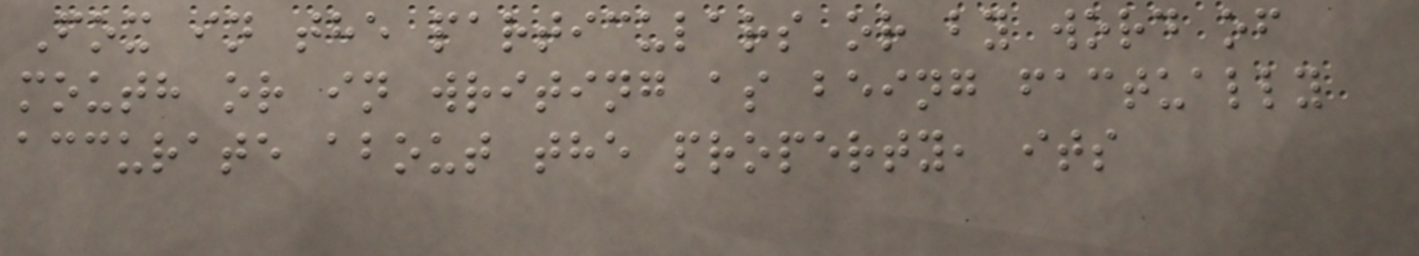Fox in the particulars or by word of
mouth or in writing as being factually
accurate about the property, its
